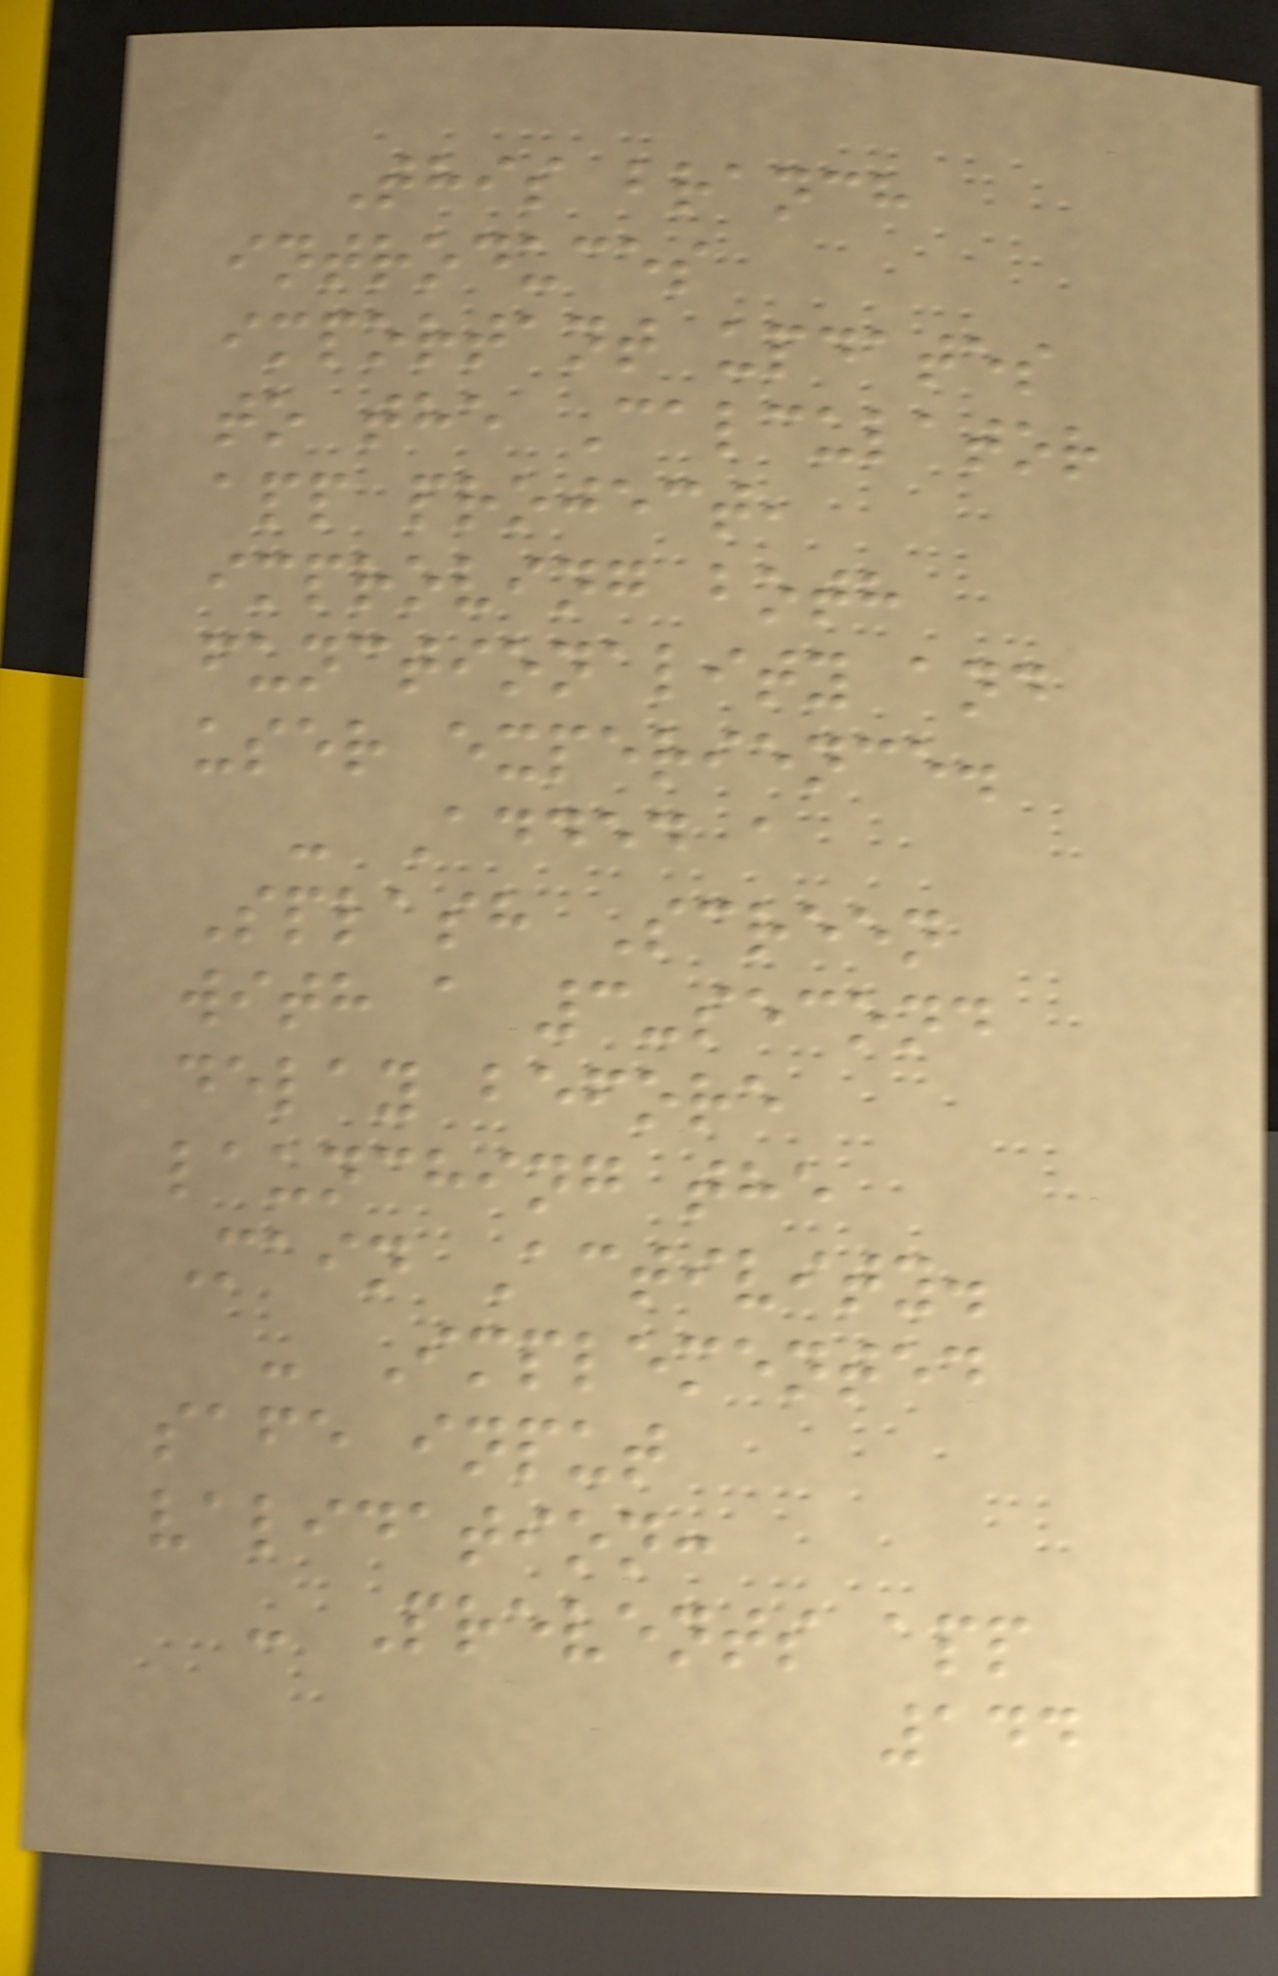This branch
introduces
important updates
to the Calculator
app project,
improving both
functionality and
user experience.
- Added a
Splash Screen
with a 3-second
delay before
launching the
Main Activity.
- Implemented
safe input
validation:
- Prevents app
144
